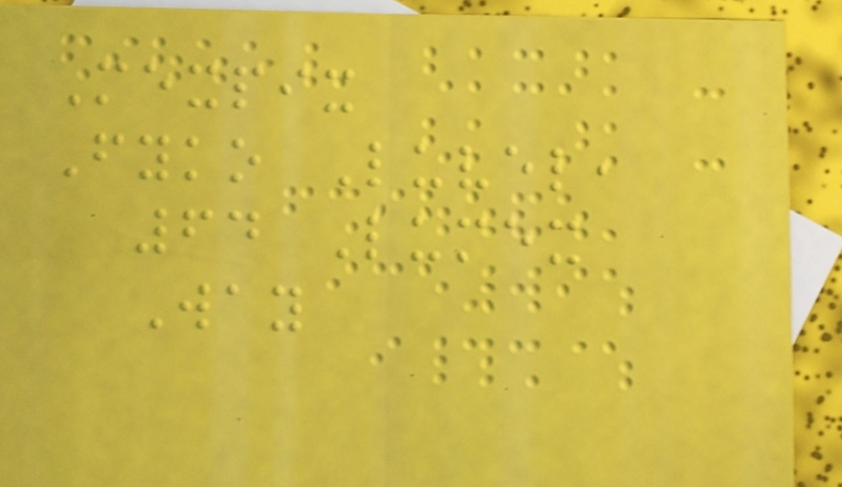Mexpix
Fyko Luvel,
64 Lumex
Way
